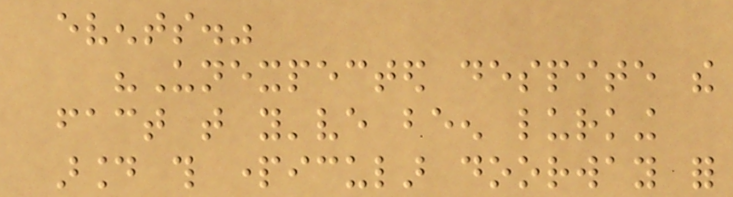events."
"Unexpected despite the
fact that you've been lurking
around this particular doorway for
